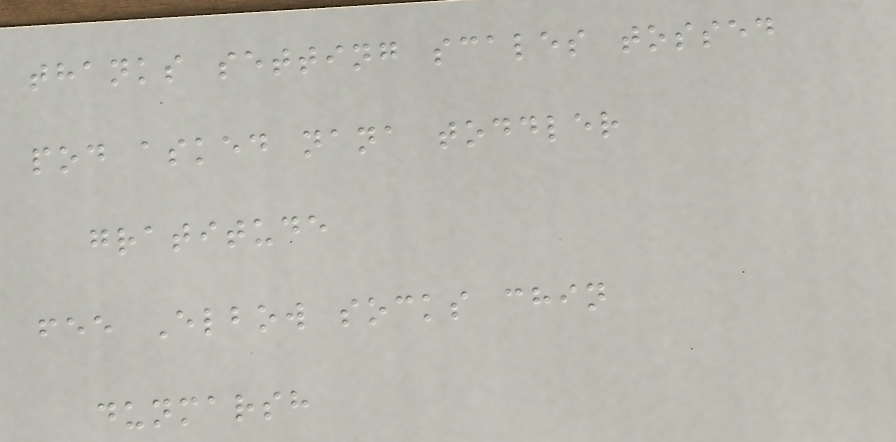thanks setting scales tossed
pod asked nana toddler
gratitude
fee Elbow socks chin
dunmarsh
